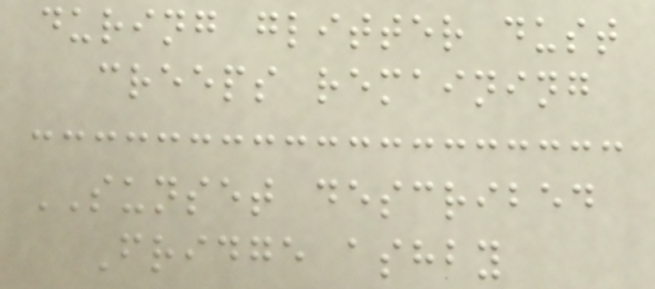during glitter dust
creeps remaining
SUNSET described
Fridge ashby
